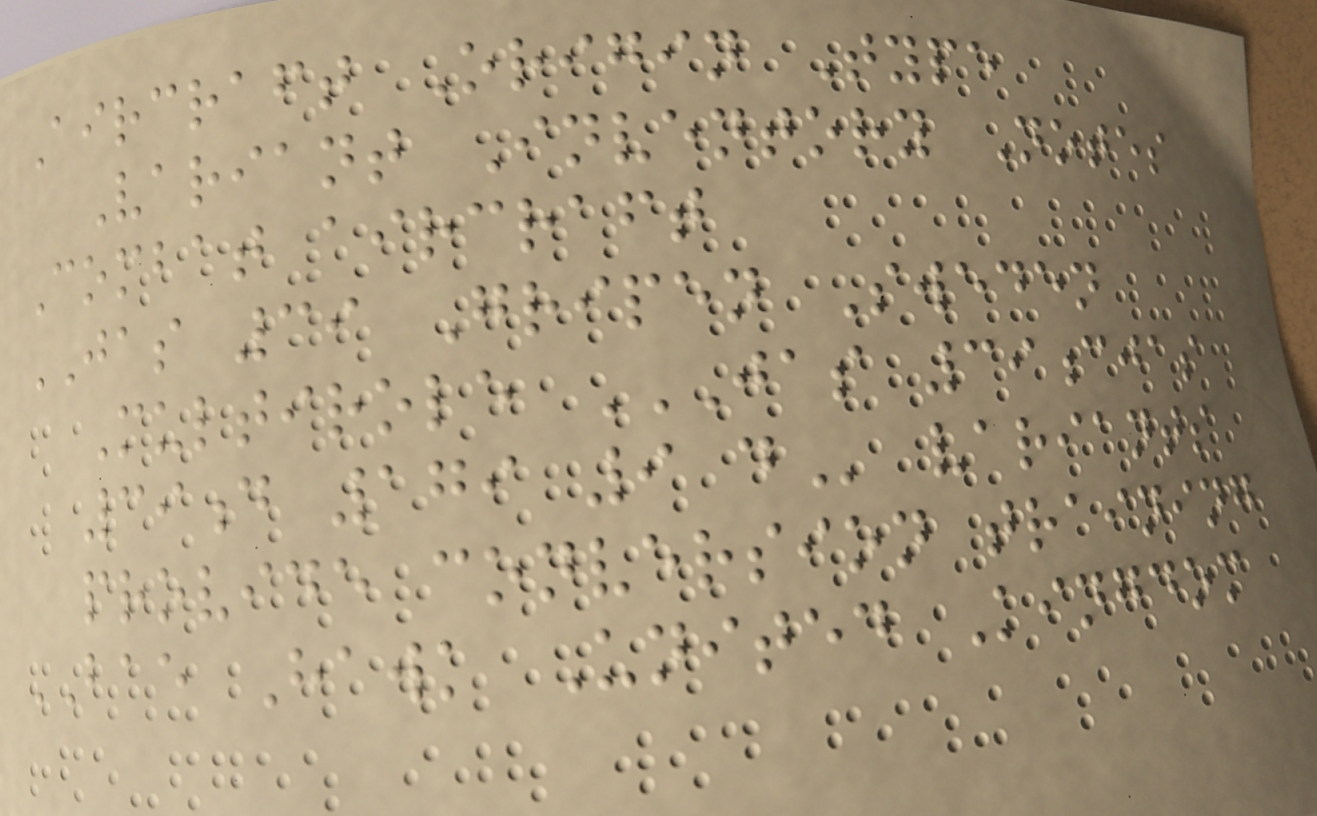Aircraft Origin Type
Variant Inventory Notes
Combat aircraft
JAS 39 Gripen Sweden
Multirole JAS 39CJAS
39D 179 9 D variants
provide conversion training
BAE Hawk United Kingdom
